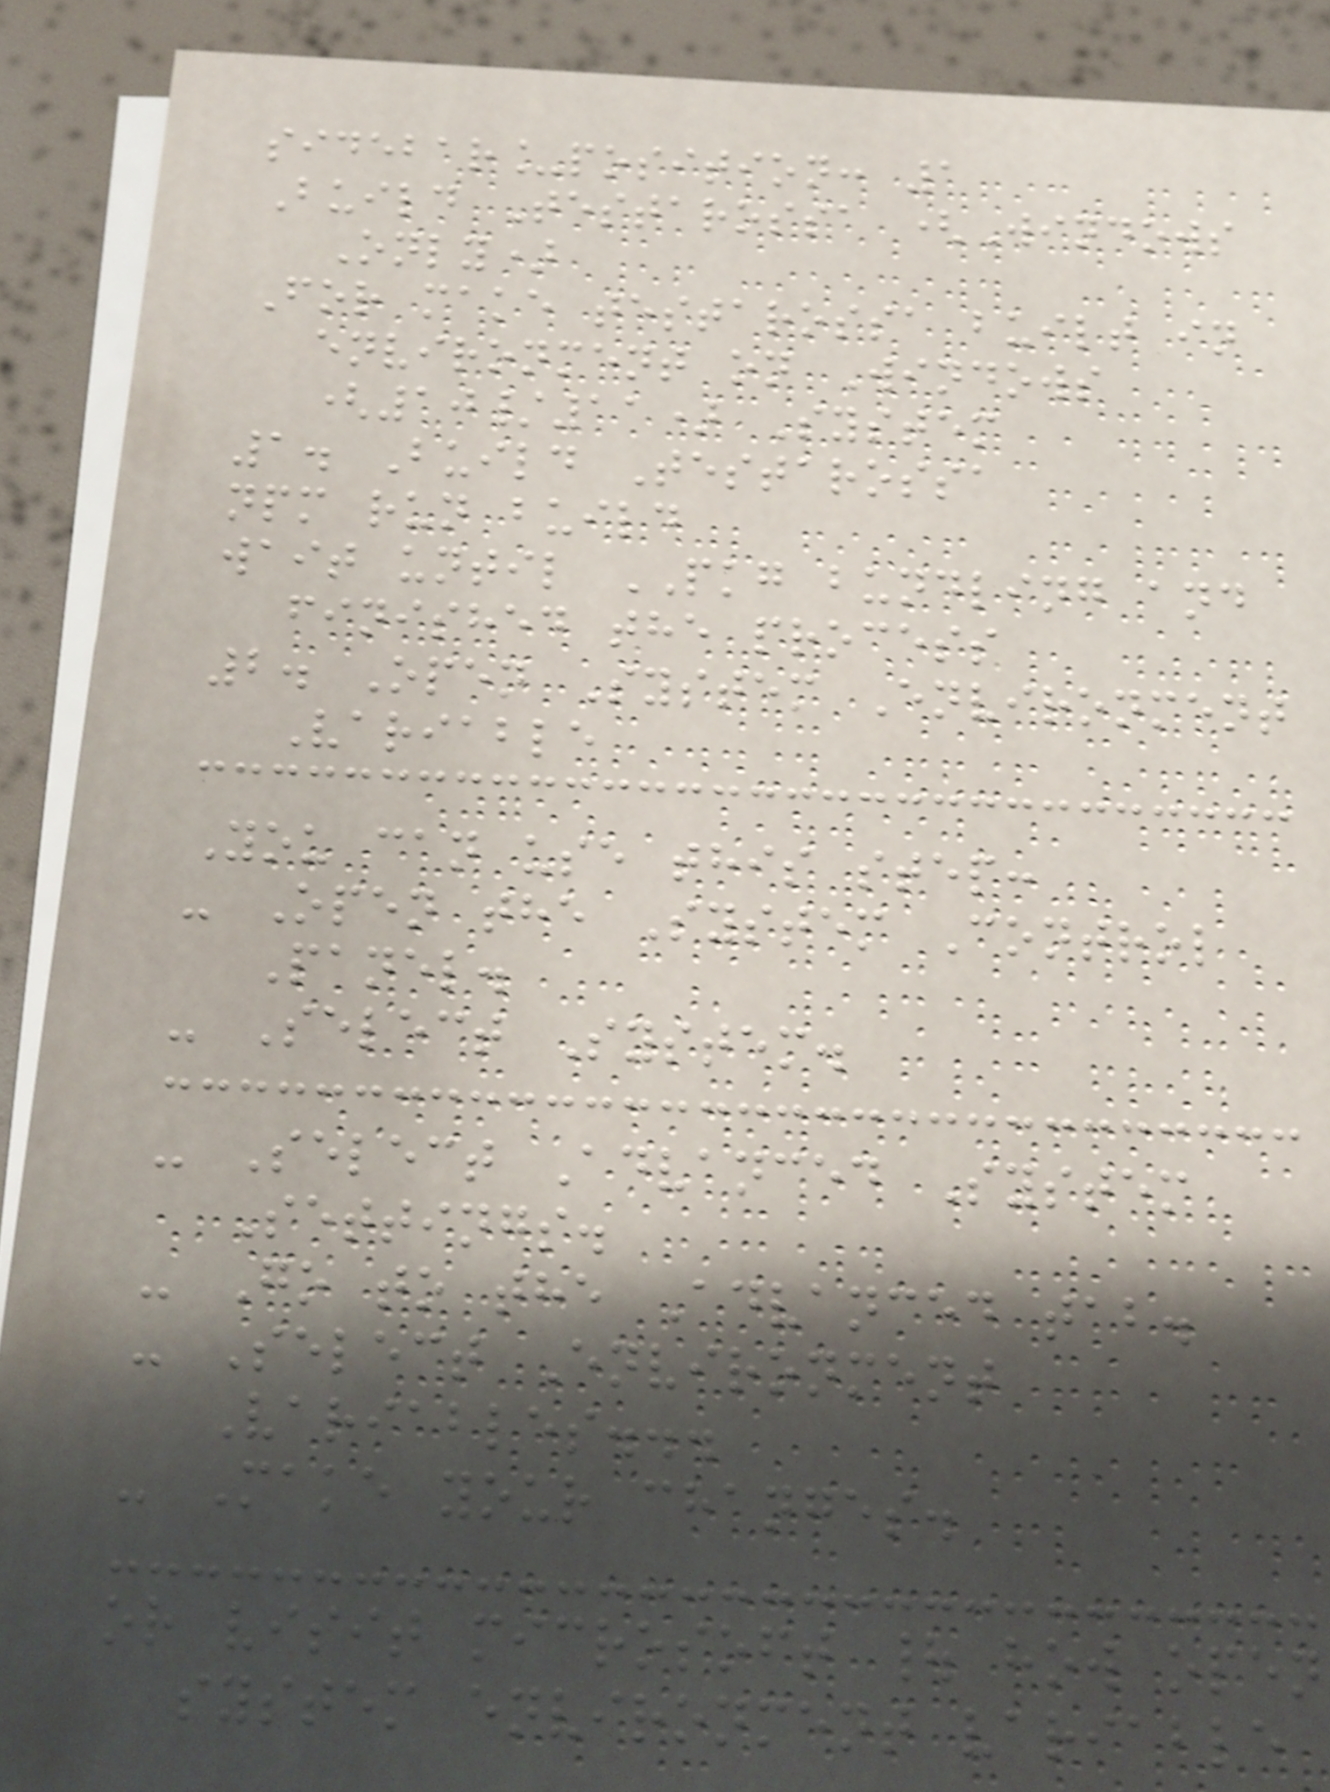sidebar_position: 1
Build Testarossa (Windows
Only)
For make testarossa built in
environment on Windows
(10/11) System
1. Build Testarossa
npm run build
wait until PKG bundling and
finished the process
2. Open System Environment
Variable
You can use this step:
- Open the System Control
Panel.
- Select System.
- Select Advanced System
Settings.
- Go to the Advanced tab.
- Select Environment
Variables...
- Make your changes.
or visit microsoft | how open
system environment variable
